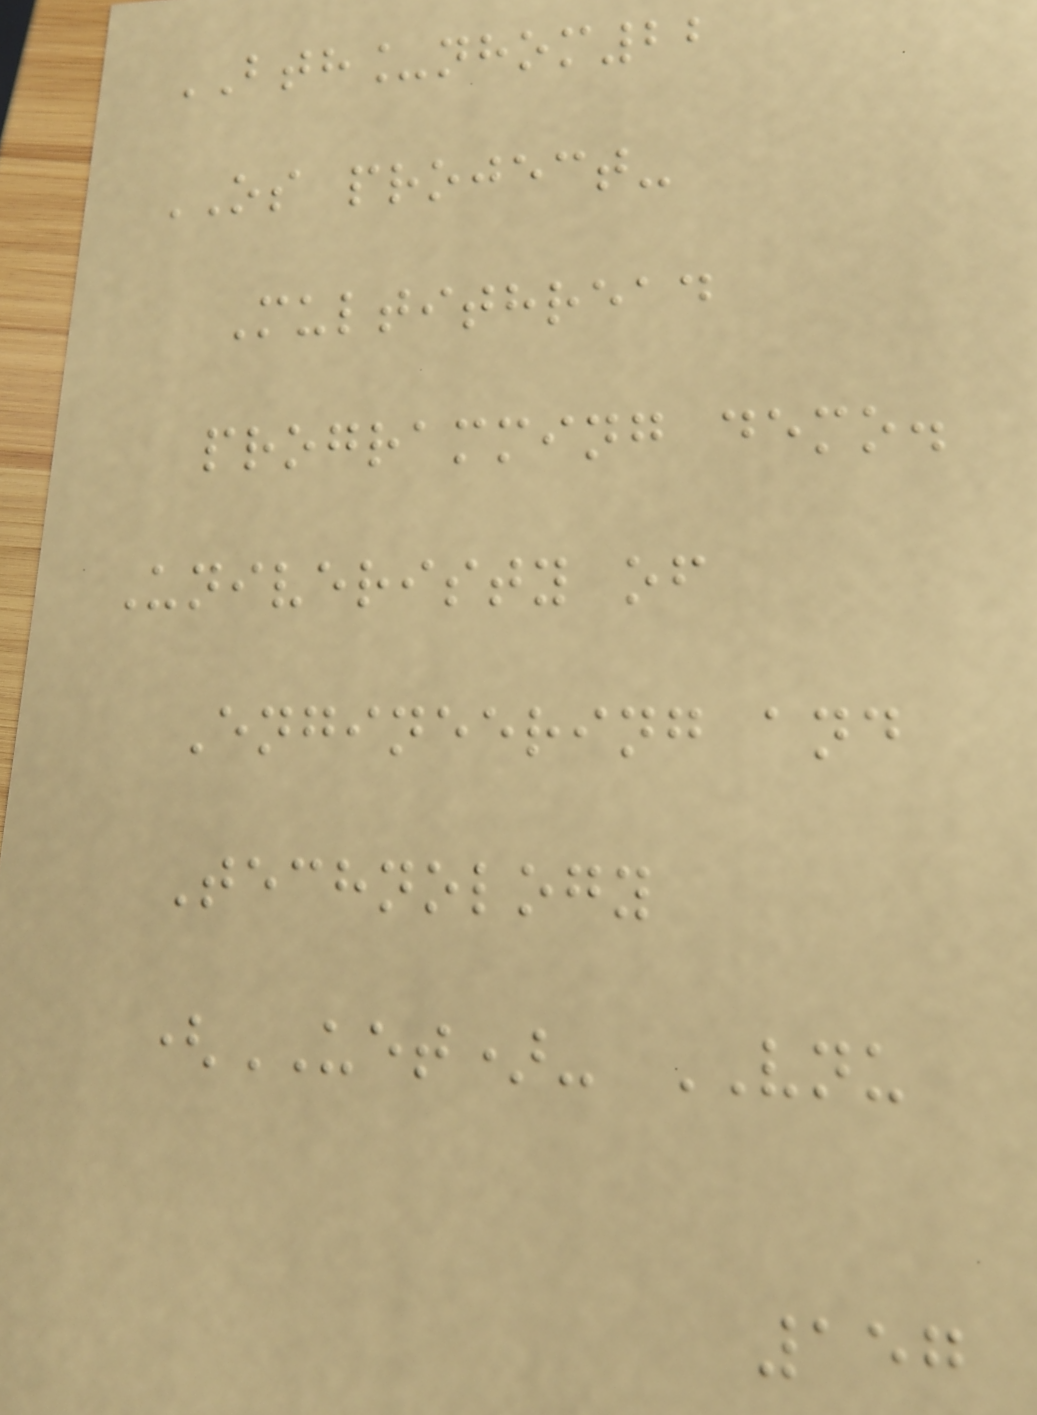BTH_nhom22
OS project-
Multithread
programming demo.
Univeristy of
Engineering and
Technology
(UET)- VNU
157
